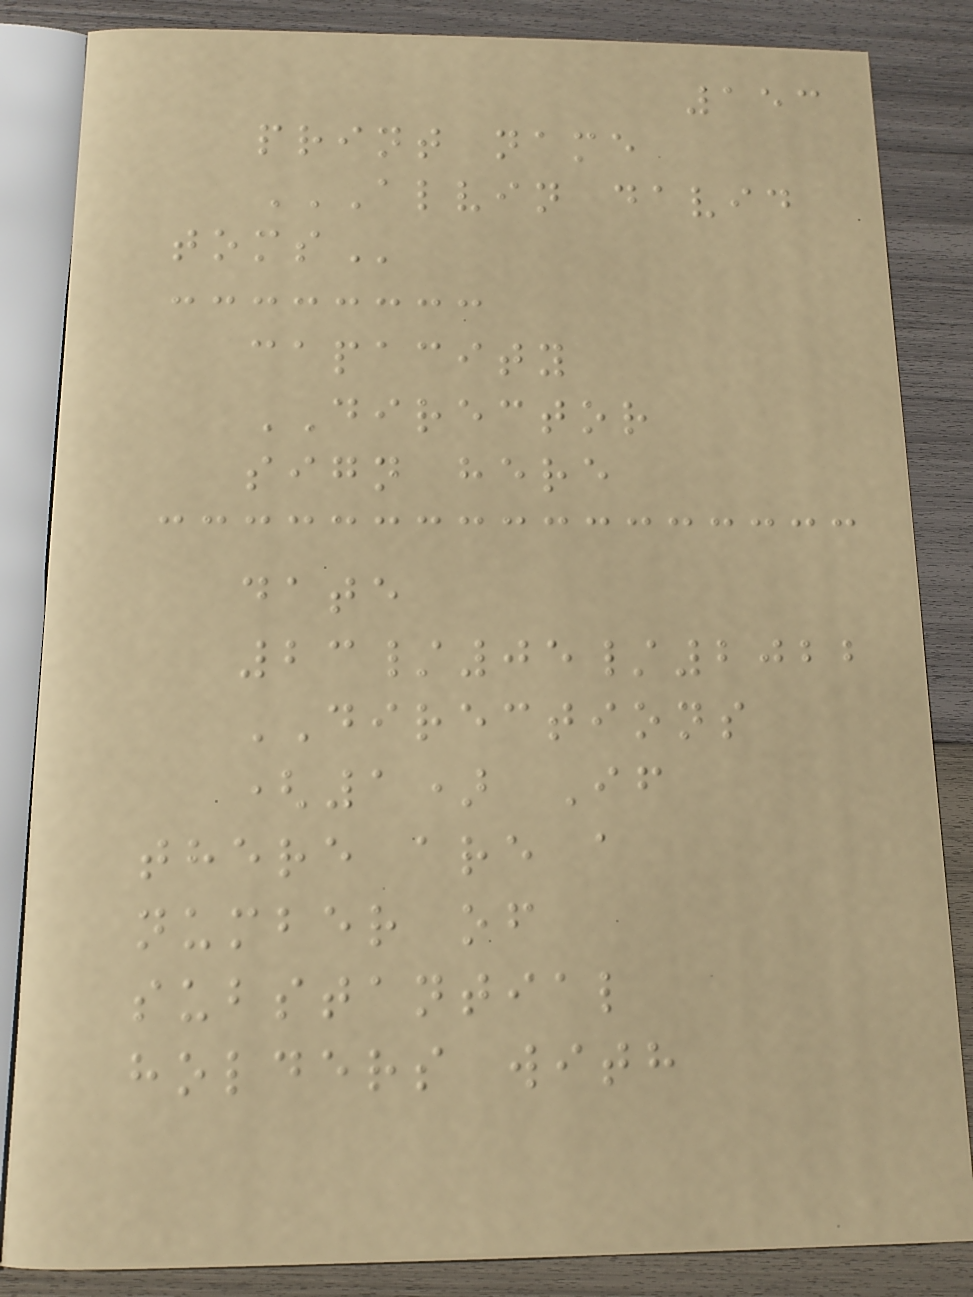153
print name
ALVIN DAVID
TOMS
capacity
DIRECTOR
sign here
date
23/05/2022
DIRECTIONS
(1) If
there are a
number of
substantial
holders with
